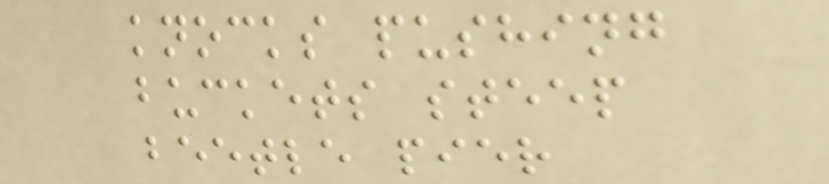knocks pushing
buckets steep
beetle pier
